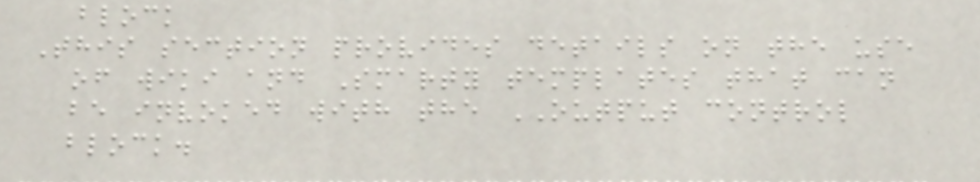block
This section provides details on the use
of wiki and Smarty templates that can
be invoked with the OUTPUT control
block.
